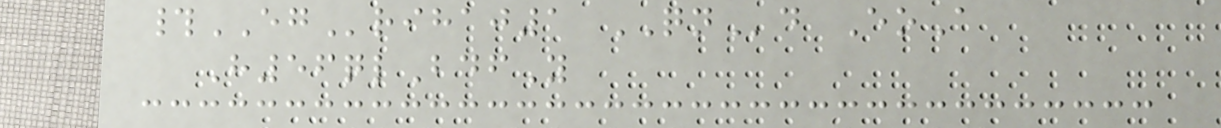#EGrihaj1 QNd EoA
H56qlBdfY
